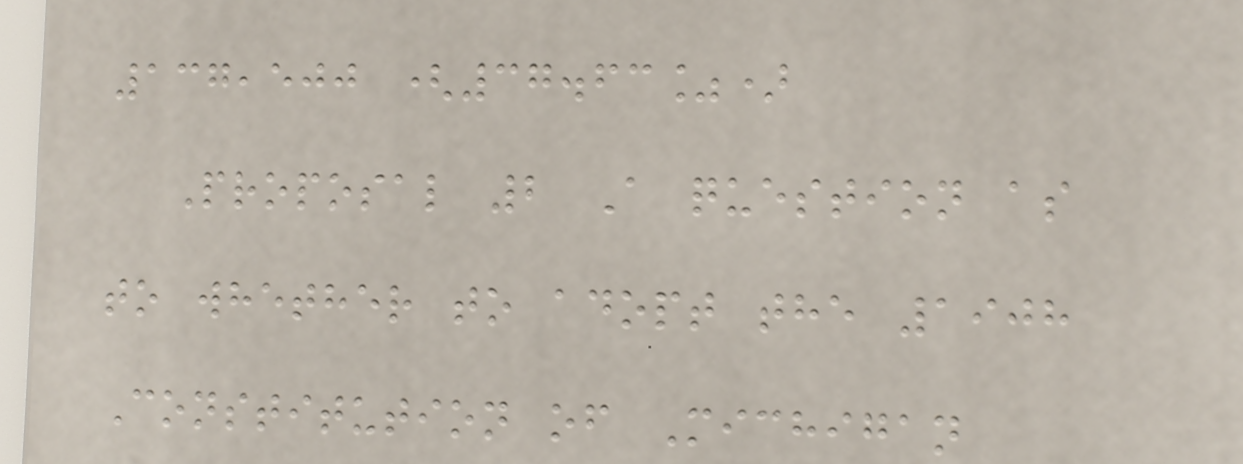137,500 (37.63%)
Proposal 2 A question as
to whether to adopt the 1908
Constitution of Michigan
